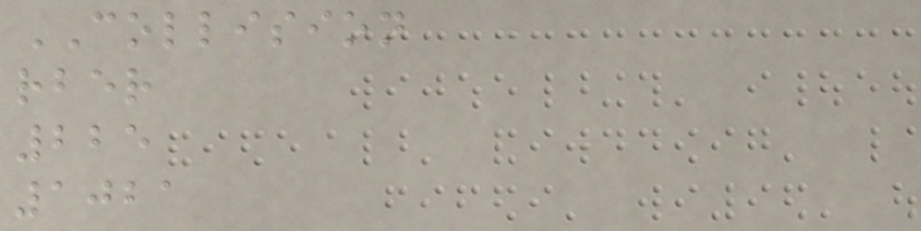COLLISION
rber
225
1021
